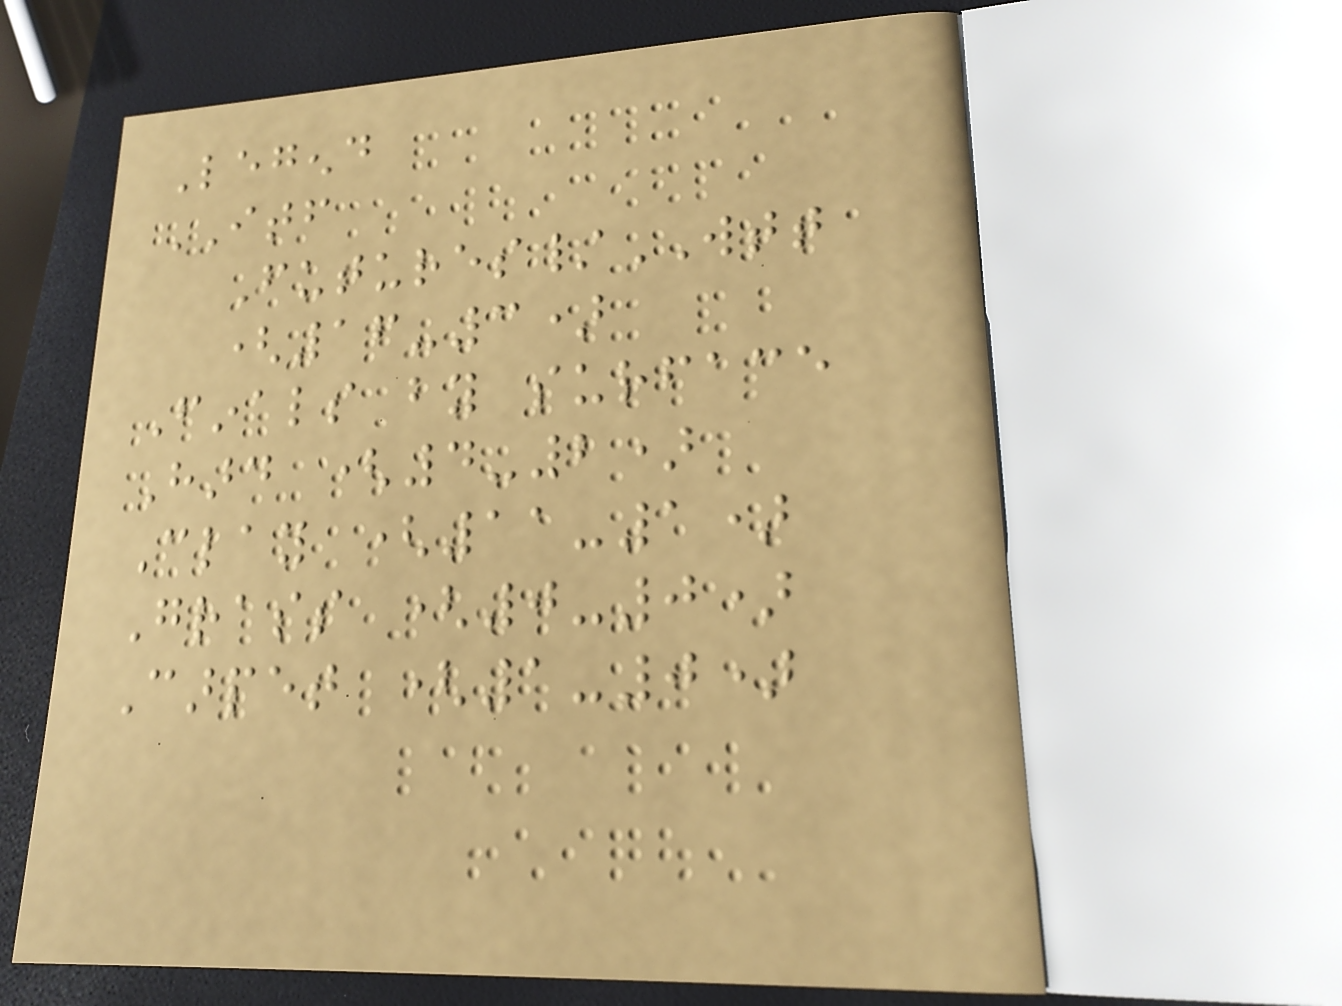Legend
ITF
Futures/WTT
(16-3)
Finals by surface
Hard (4-2)
Clay (11-1)
Grass (0-0)
Carpet (1-0)
